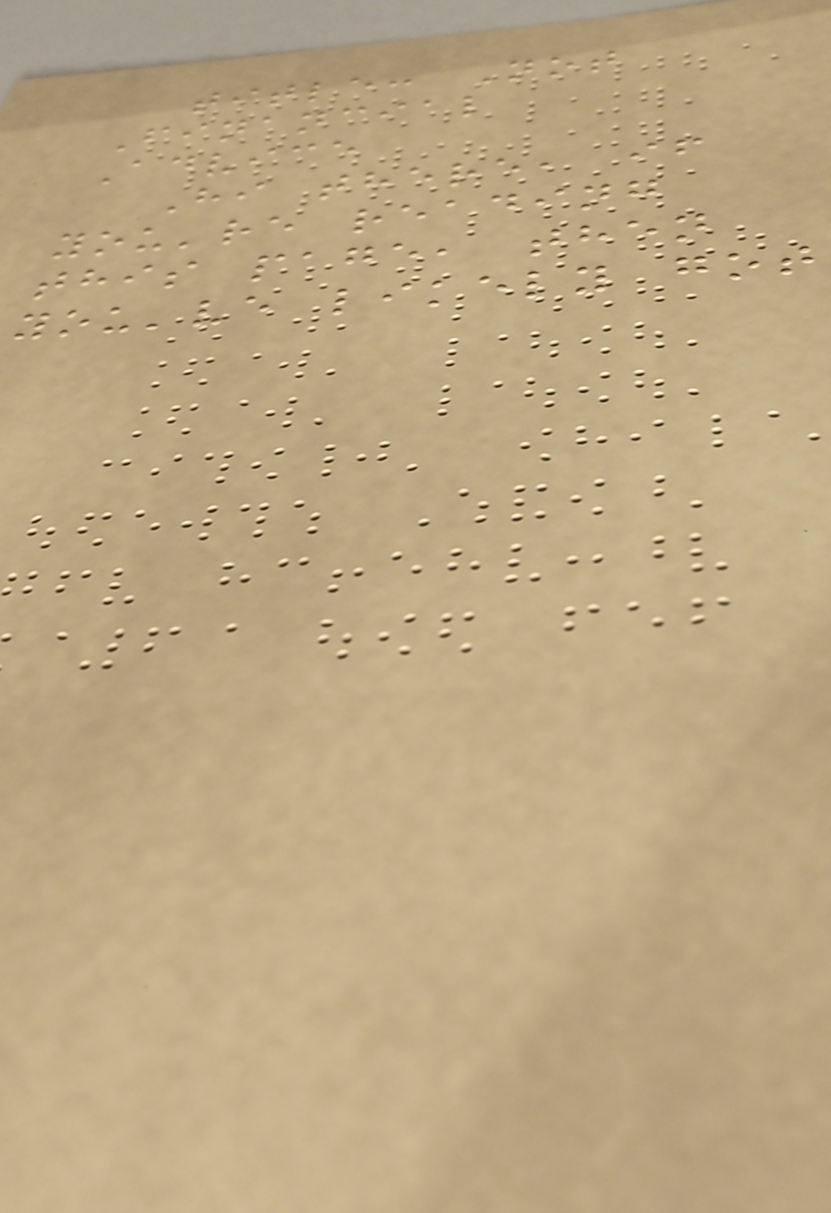title: Not
Financial
Advice
Hi there, if
you're reading
this page, then
you've likely got
